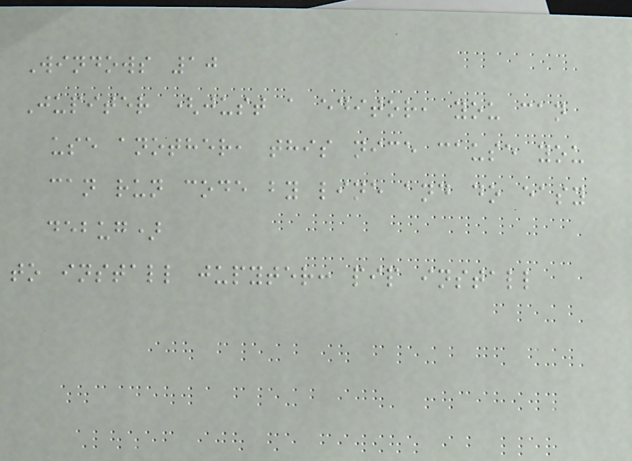Windows 10
Jupiter (just a editor, you can
use another, this nice cause you
can run code by line and do easy
debug)
to install jupyter: pip install
